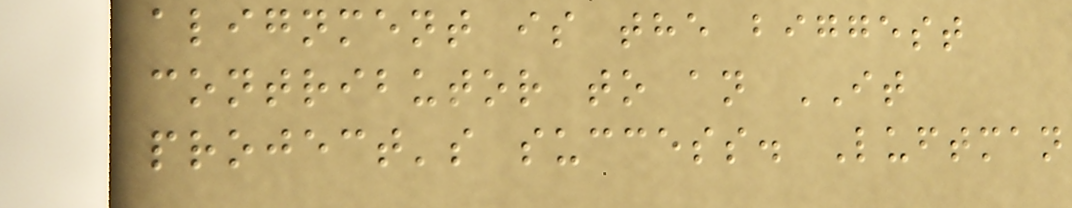alignment is the biggest
contributor to an IT
project's success. Luftman
